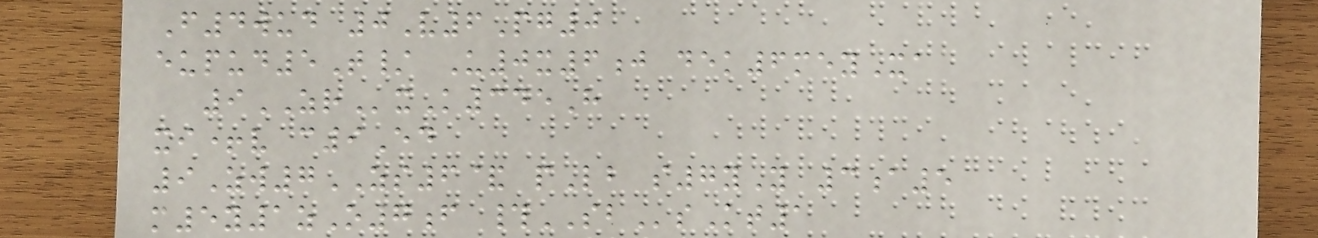F4wud 0V6Pg0
eupud5T/ U0x6j dek6meyXa
9ZRxK345H
xi+v c9Ed
9Zw7ZS6& pLb s7yY 3a5
m5y1zO7f #SBsKt1
